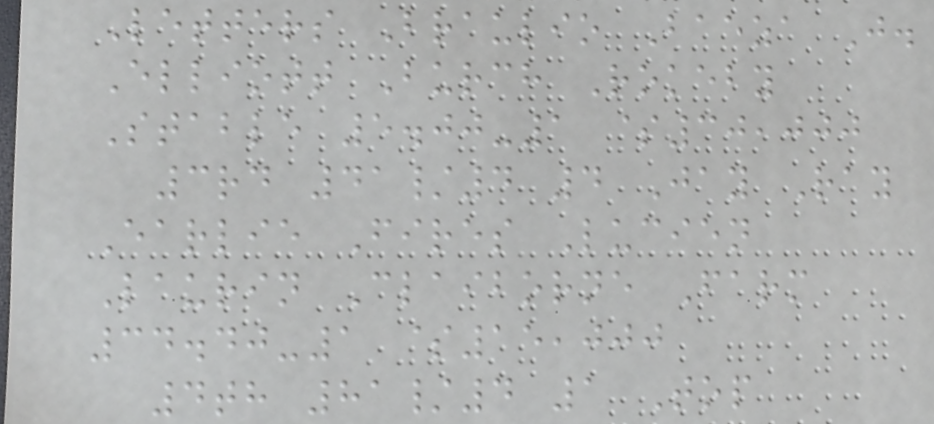Letters Braulio Baeza J.
Elliott Burch Rokeby
Stable 5.00-1 $30,000
3rd 41/4 4 Jay Ray
Earlie Fires Lucien
Laurin Claiborne Farm
34.40-1 $15,000
4th 81/4 1 Top
